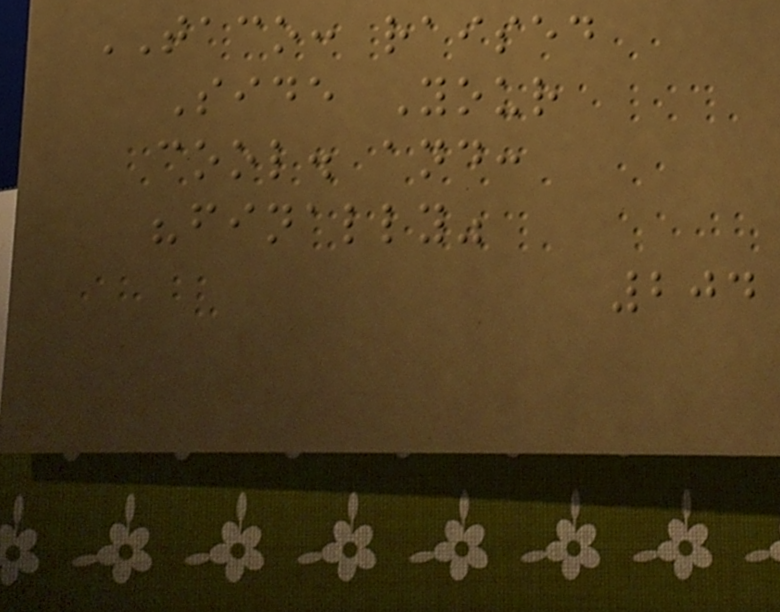TACO: raised
Side Your
cool. and:
"finally"
204
